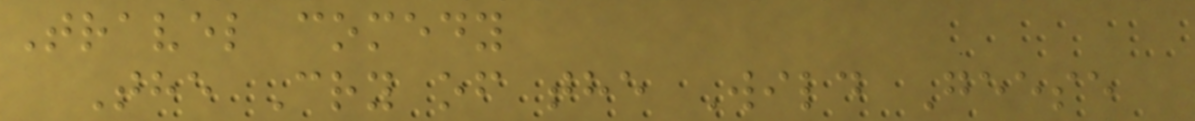Travel comedy
The Cry of the Wild Geese
